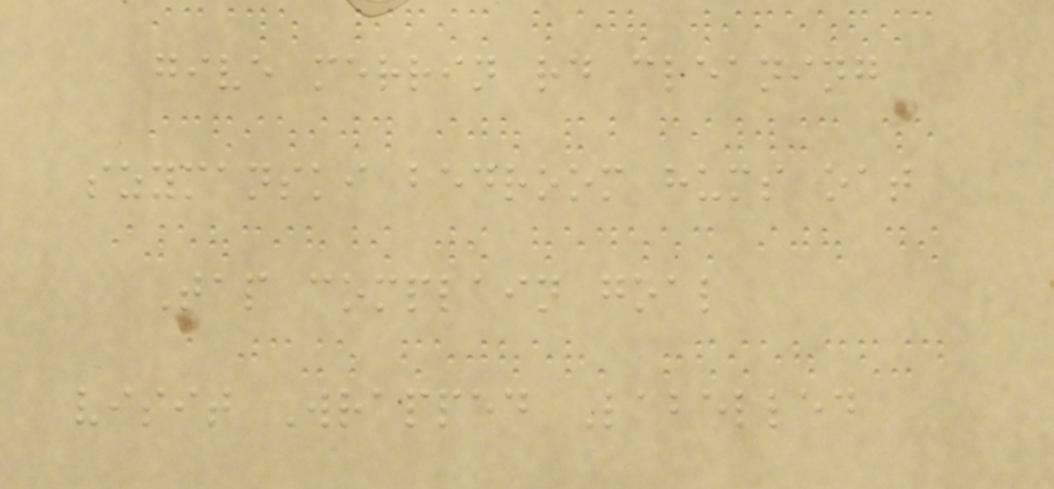give merrin rd cleaning
szymanski bedroom hums oat
Tap complain goal
visit Wrapped Labelled
